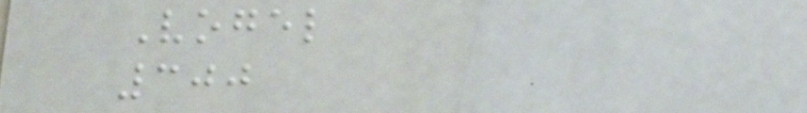Vogel
300
